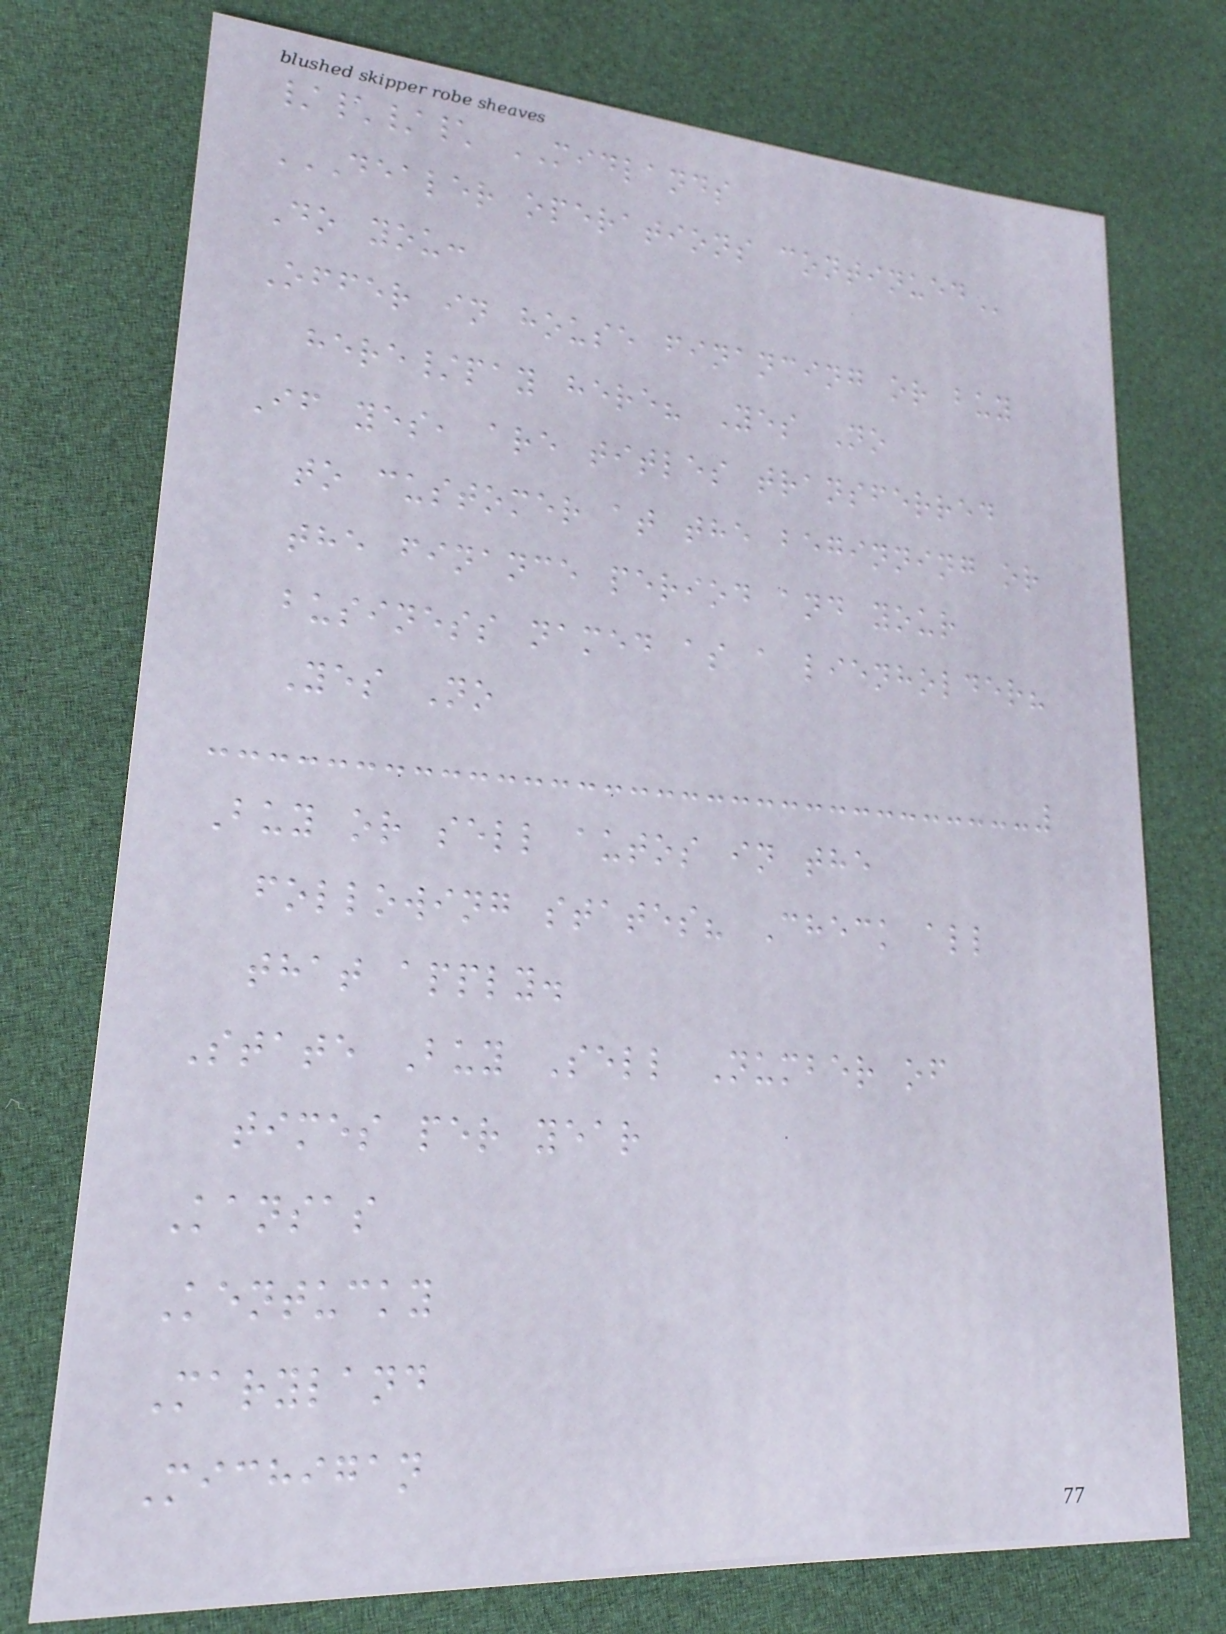/\/\ MIDLANDS
DEALER OPERATIONS CONTINUED
Do you:
Offer in house financing or buy
here/pay here? Yes No
If yes, are titles transferred
to customer at the beginning or
the finance period and your
business named as a lienholder?
Yes No
Buy or sell autos in the
following states? Check all
that apply.
State Buy Sell Number of
times per year
Kansas
Kentucky
Maryland
Michigan
